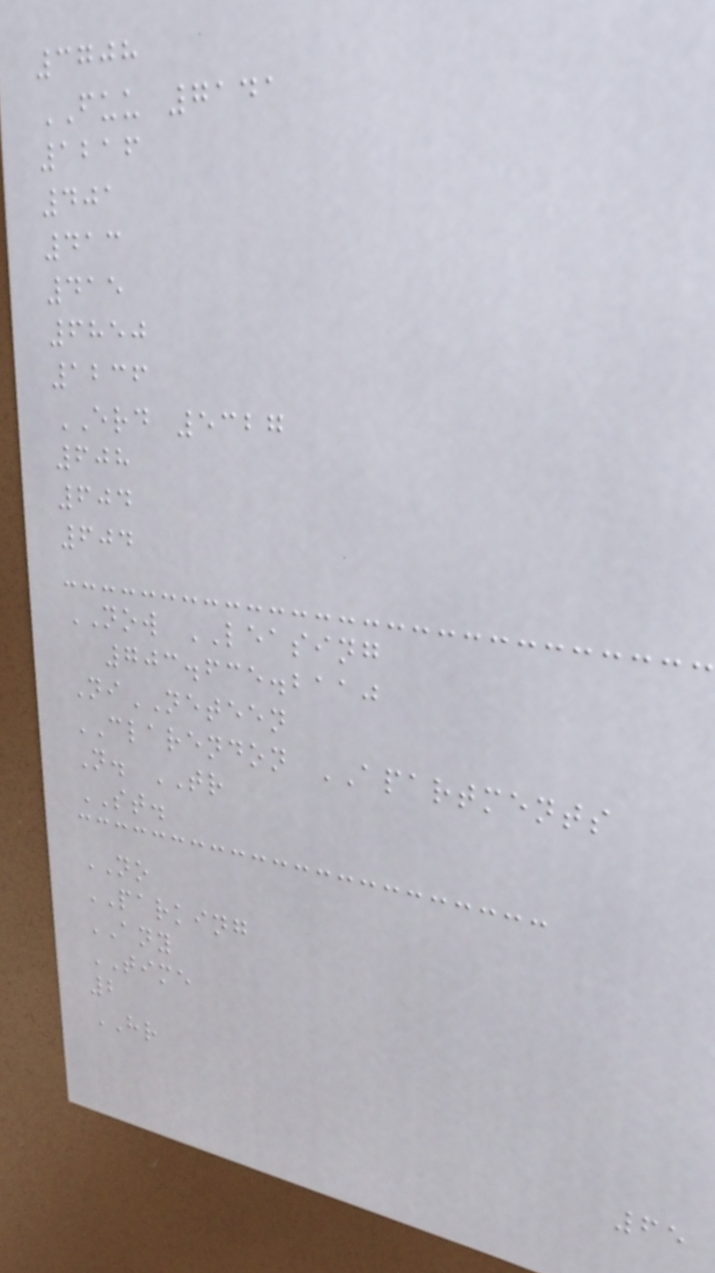3708
FUU 7141
1216
401
413
415
6850
1236
ERD 5327
608
604
604
NOW LEASING
703.635.2110
NiNETEEN
CLARENDON APARTMENTS
N. TR
ST.
NO
PARKING
ANY
TIME
2
HR
65
